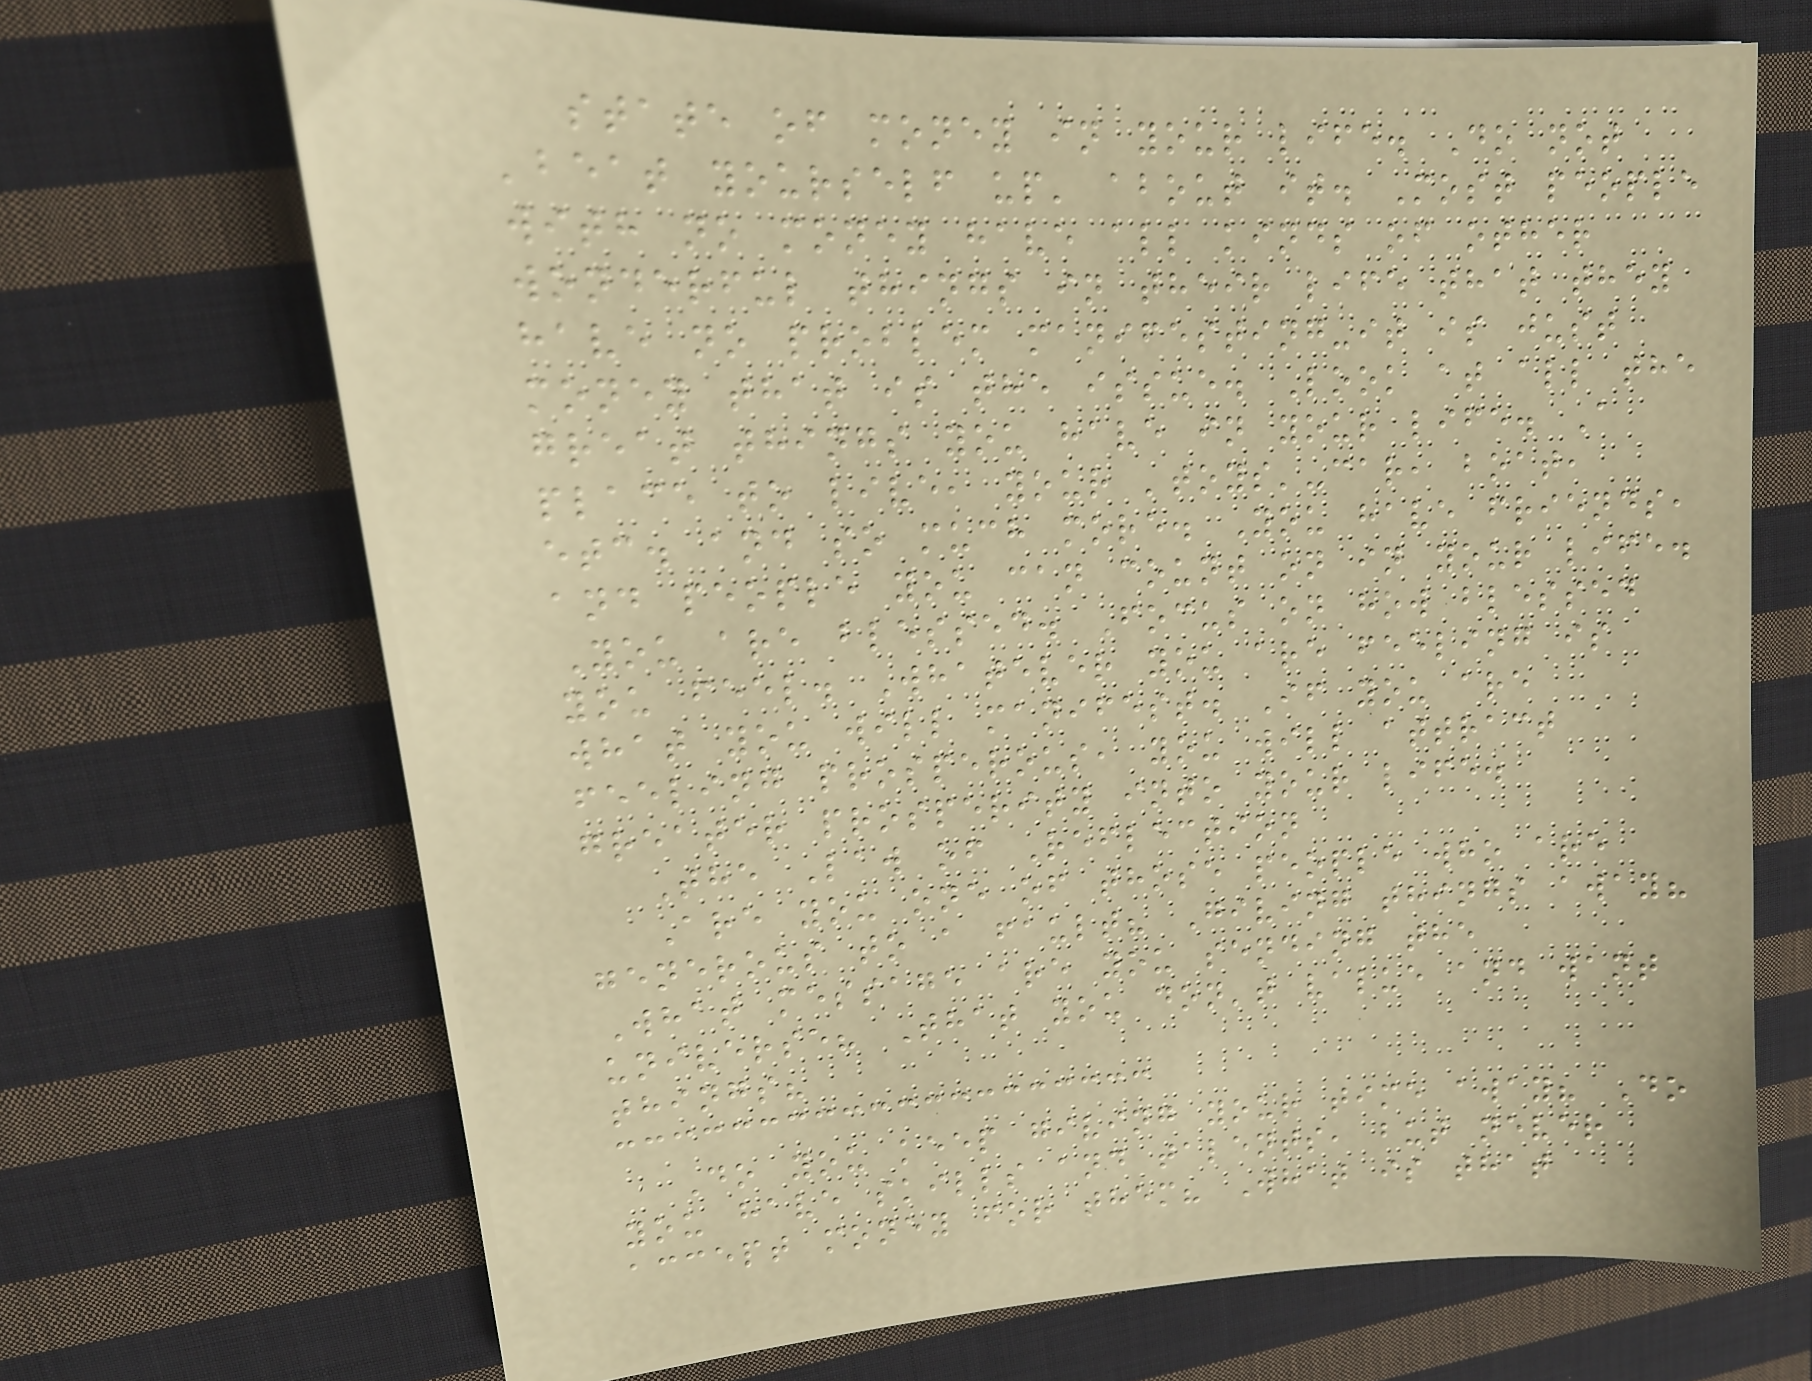state of money in your life. Do not
'beat yourself up' about it. Most people
with no money have all kinds of other
wonderful things in their life that they
have no problem manifesting-it is just
money that is the issue. Look at all the
great things you have in your life. A
place to live, your 'toys'-car, boat,
etc. and so much more. You have friends,
and people you can count on in your life.
You are blessed. Focus on how blessed
you feel. Whatever you are feeling is
what you will manifest. If you are
feeling prosperous, you will attract
greater prosperity into your life.
The Law of Reflection
Are you one of those people who are
generous to a fault? Giving things away?
What message are you sending the
universe? That you don't value and want
things?
Do you keep giving your time away? Do
you have skills and talents, but never
accept money for them? What is that
